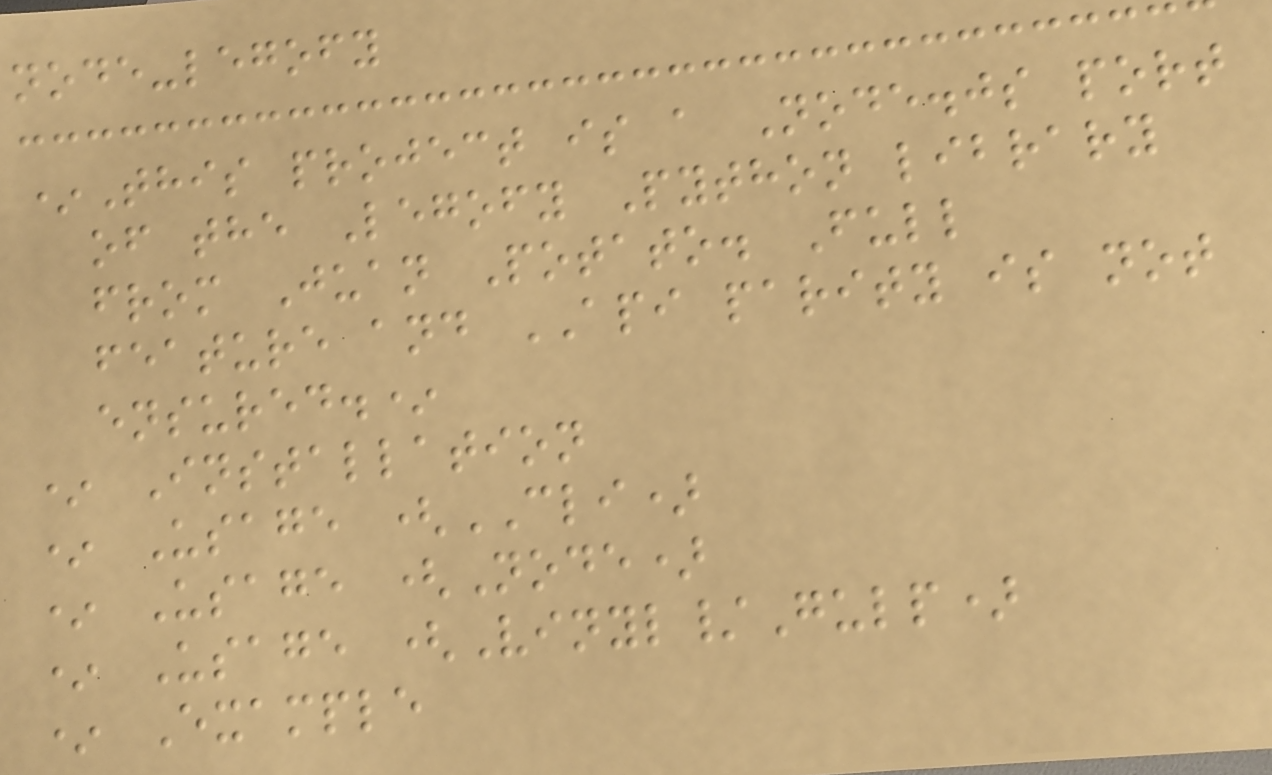node-legofy
*This project is a Node.js port
of the Legofy Python library
from Juan Potato. Full
feature and API parity is not
ensured.*
* Installation
* Usage (CLI)
* Usage (Node)
* Usage (Vinyl/Gulp)
* Example
